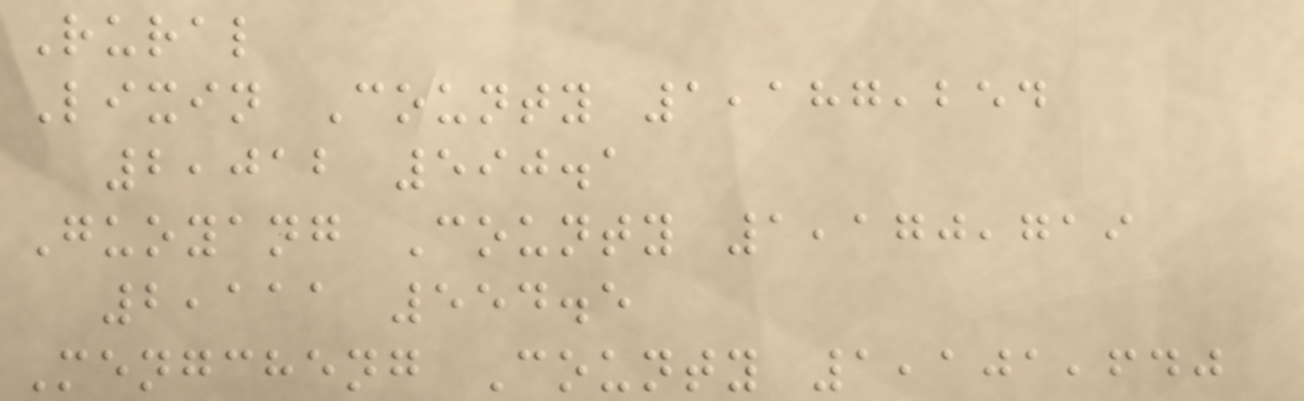Rural
Lixin County 1,187,254
2,012 590.1
Guoyang County 1,170,719
2,111 554.5
Mengcheng County 1,101,640
